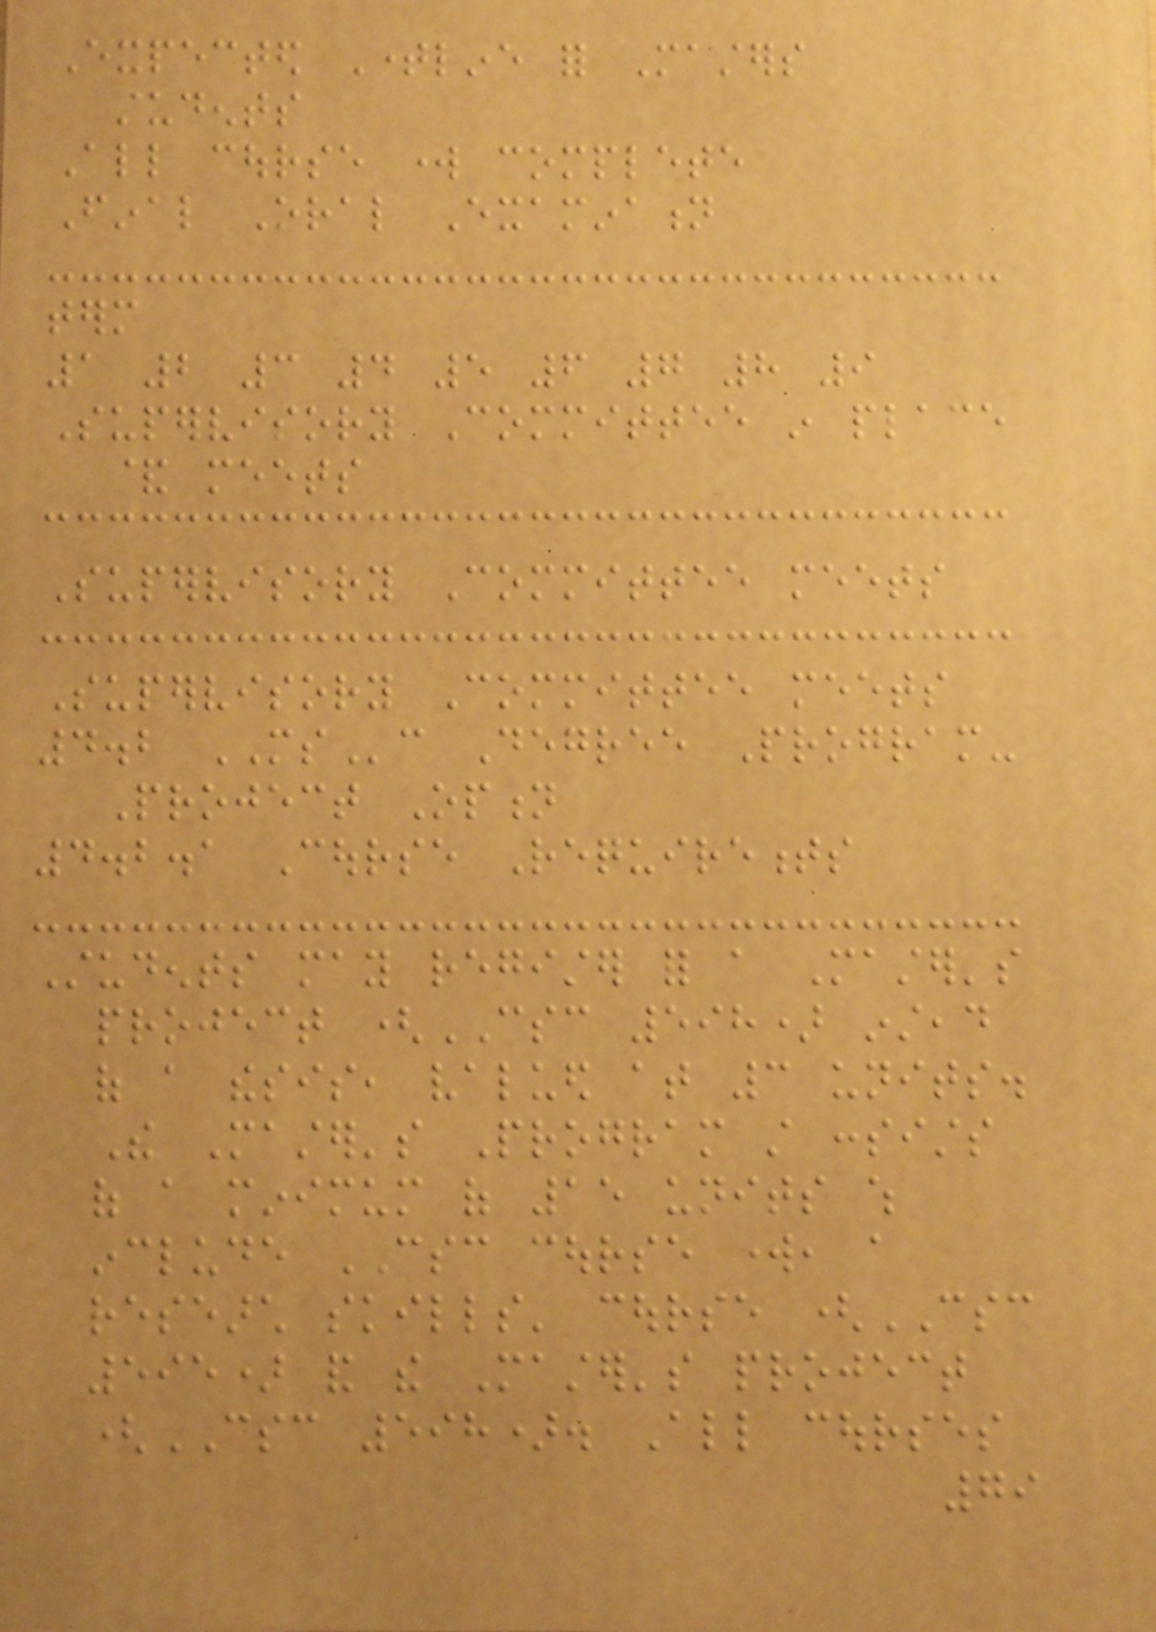Expected Timeline for Masters
students
All course work complete
Final Oral Examination
term
1 2 3 4 5 6 7 8 9
Supervisory Committee in place
& meets
Supervisory Committee meets
Supervisory Committee meets
4.2 MSc Degree Program-
Project Option
4.2.1 Course Requirements
Students may register for a Master's
project (CSC 598) instead
of a thesis, valued at 3 units.
The Master's Program still consists
of a minimum of 15 units which
include CSC course work, a
research skills' course (CSC
595) and the Master's project
(CSC 598). All courses
79
